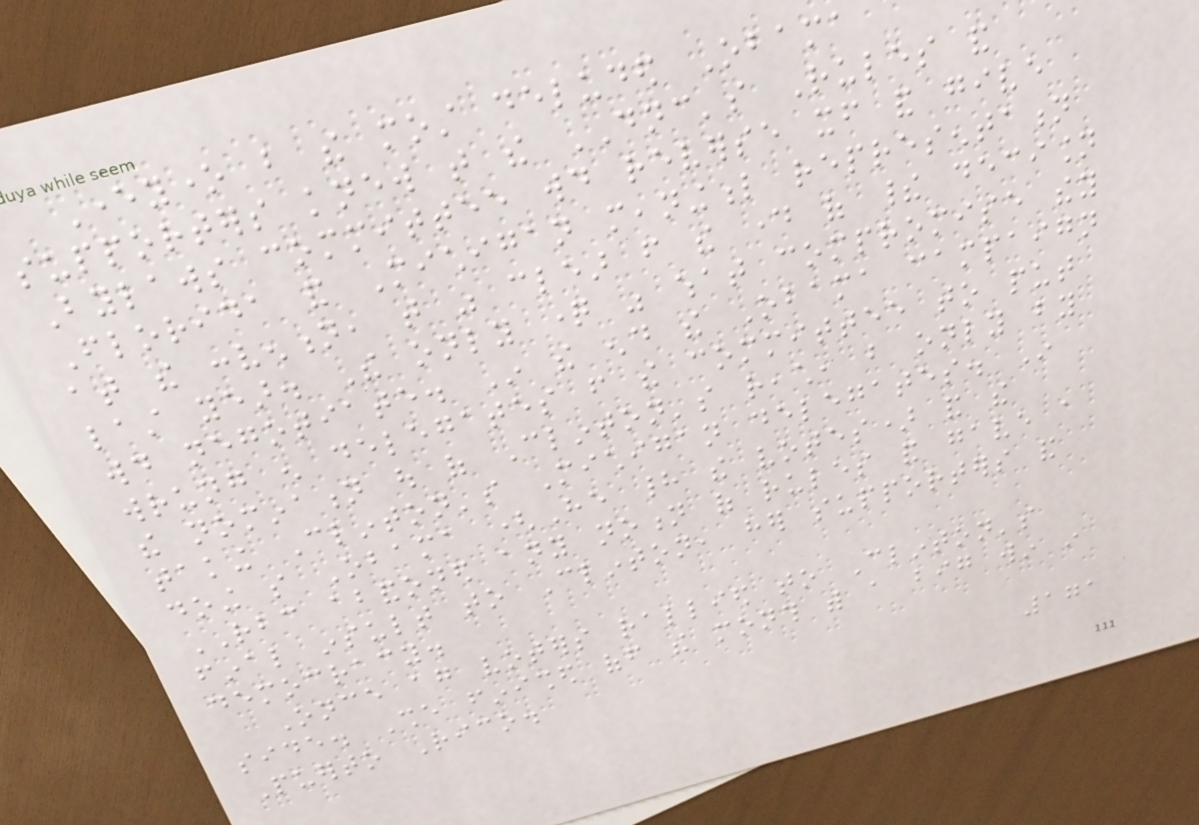Everyone but the most deluded Obama
supporters knew that the DNC's Rules and
Bylaws committee would reverse itself and give
Florida and Michigan meaningful representation
at the convention, that was clear from the day of their decision
last year. The only question was what compromise they
would negotiate. In the end the Obama campaign
wrung enough delegates from the committee to put
the nomination out of Clinton's reach, but only by
taking Clinton's Michigan delegates. In
doing so Obama (He had the votes) and the
RBC abandoned any notion of rules and gave a
final insult to Clinton, her supporters and
democracy.
Once again voters rallied to Clinton's
side. She finished off the month with a big win in
Puerto Rico.
171
